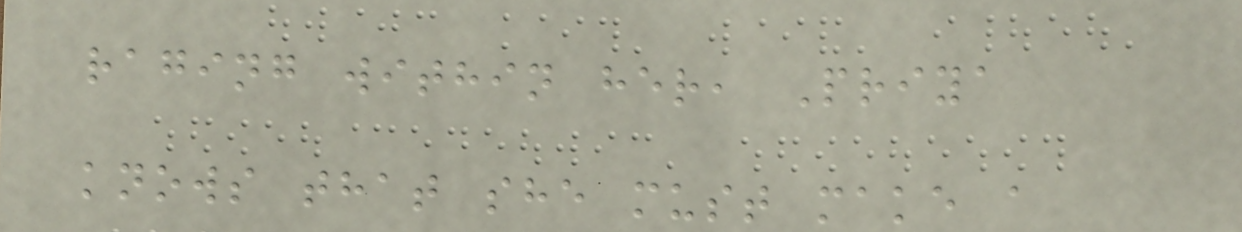raging within her, Priya
knows that she must make a
